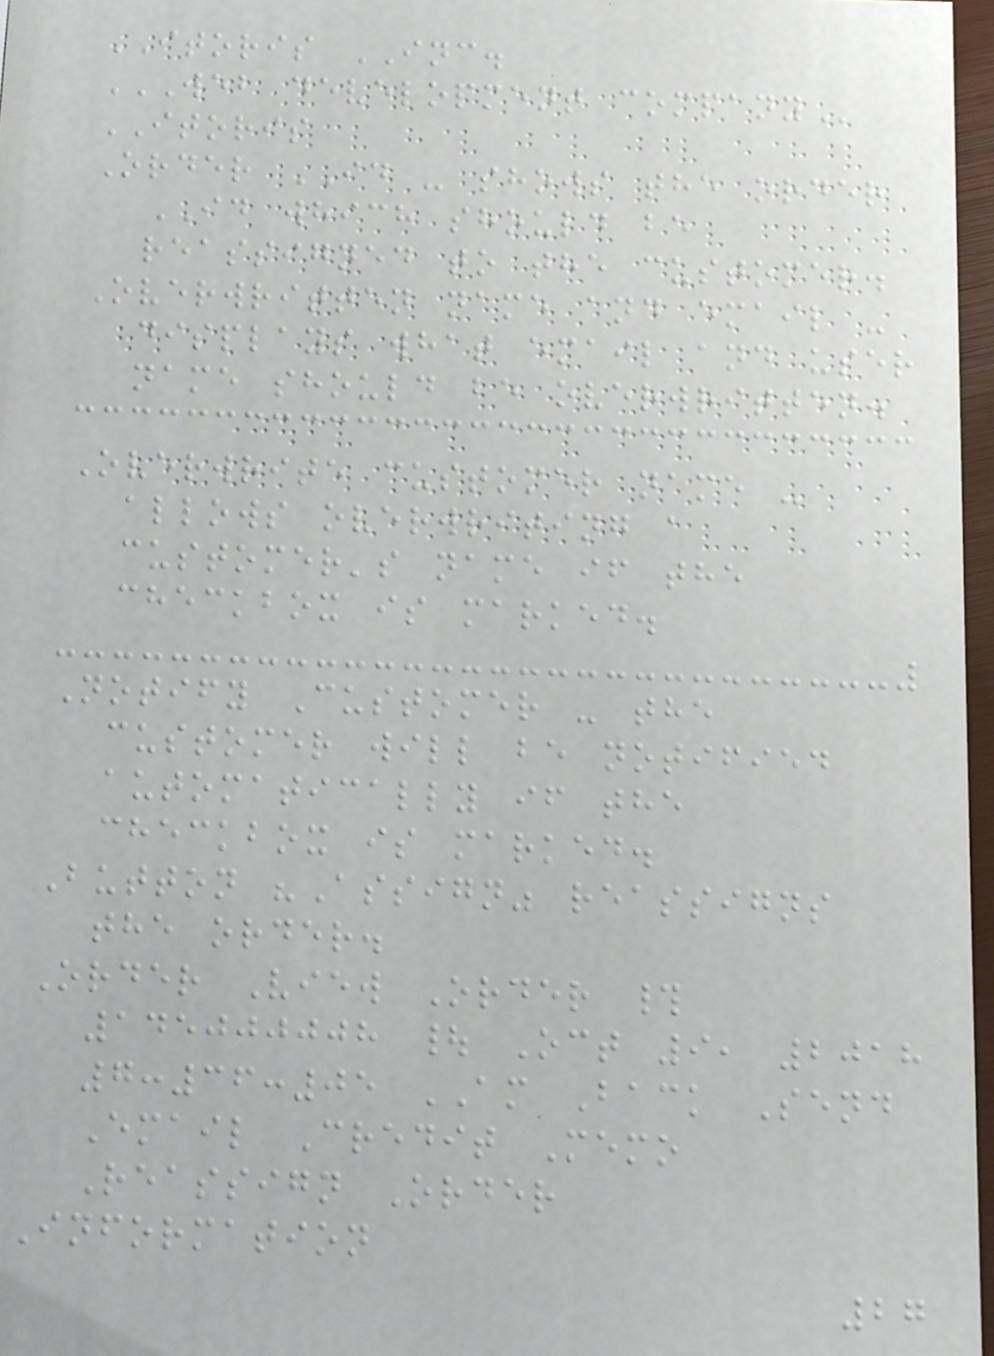ITORIS INC.
WEB DEVELOPMENT COMPANY
ITORIS
Order ID - shows the order
ID which should be
reassigned to the customer.
Overwritten name and email -
displays what email and user
name should be overwritten.
Overwrite customer name -
allows overwriting a
customer's name if the
checkbox is marked.
Notify Customer - the
customer will be notified
automatically if the
checkbox is marked.
Button "Assign" reassigns
the order.
Order View Order #
145000008 | Oct 9, 2018
7:36:05 AM Back Send
Email Credit Memo
Reassign Order
Information
27
